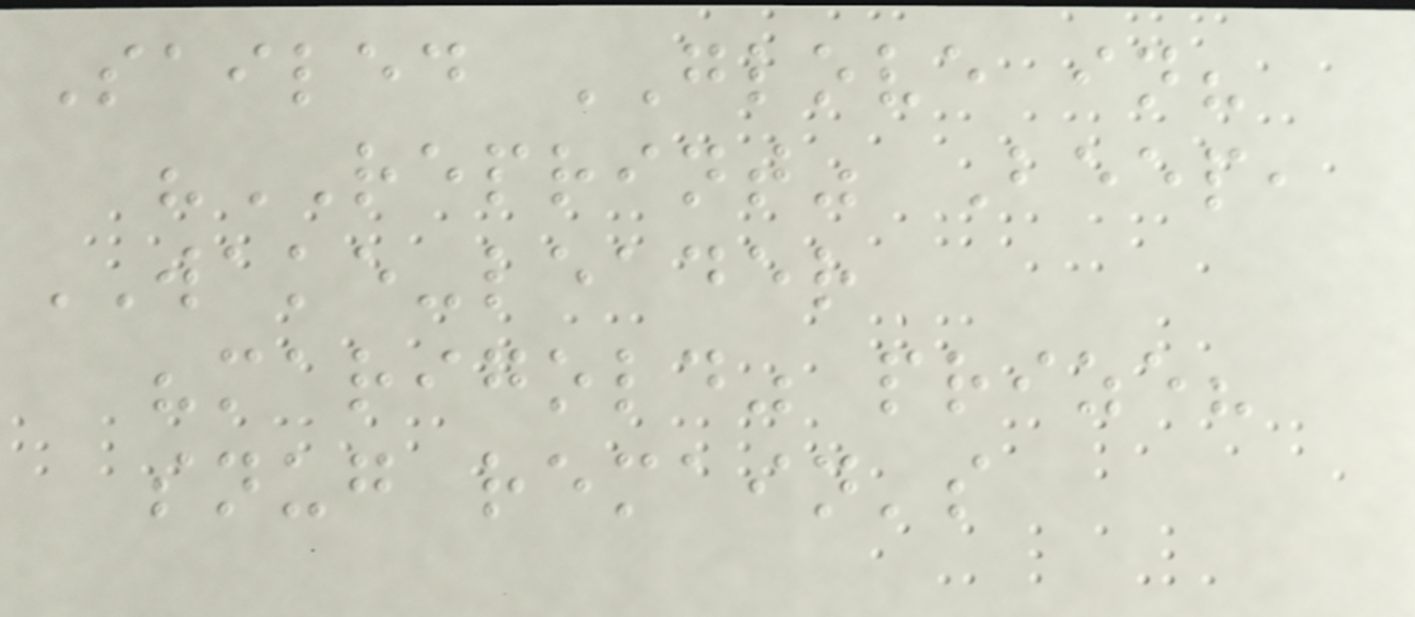Sailed GLOVE in?
"REPRINT" Beep,
WAKE-leader
"marigold" prize?
snug remain's
